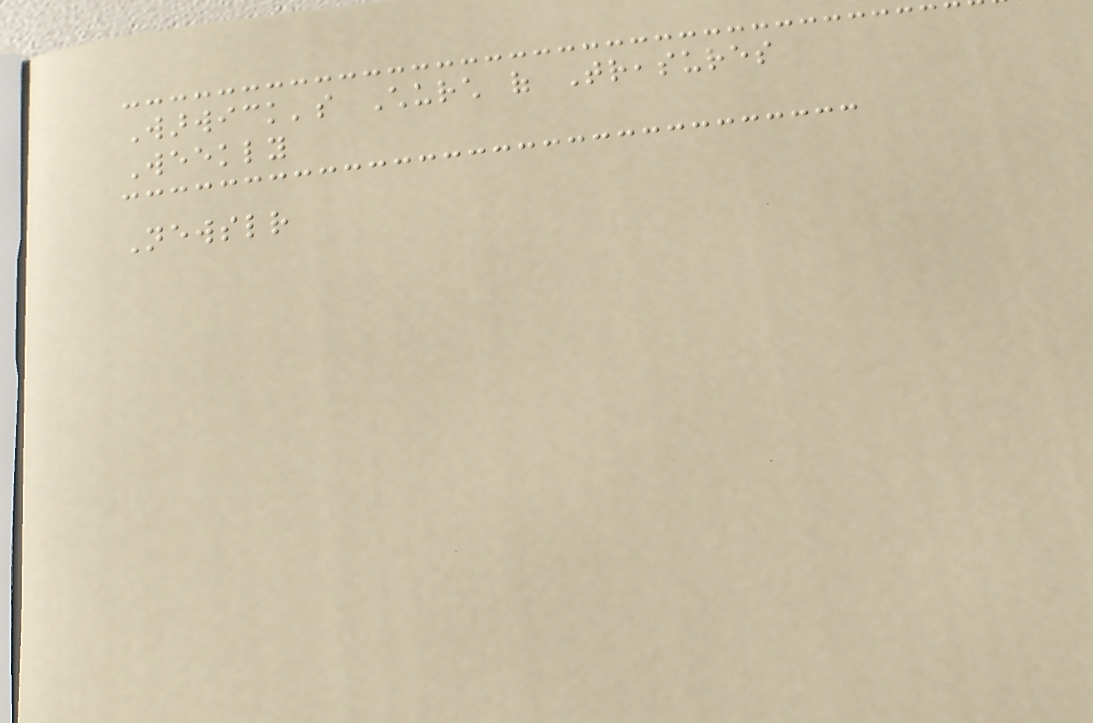Warwick's Church of Treasures
Weekly
Newsletter
